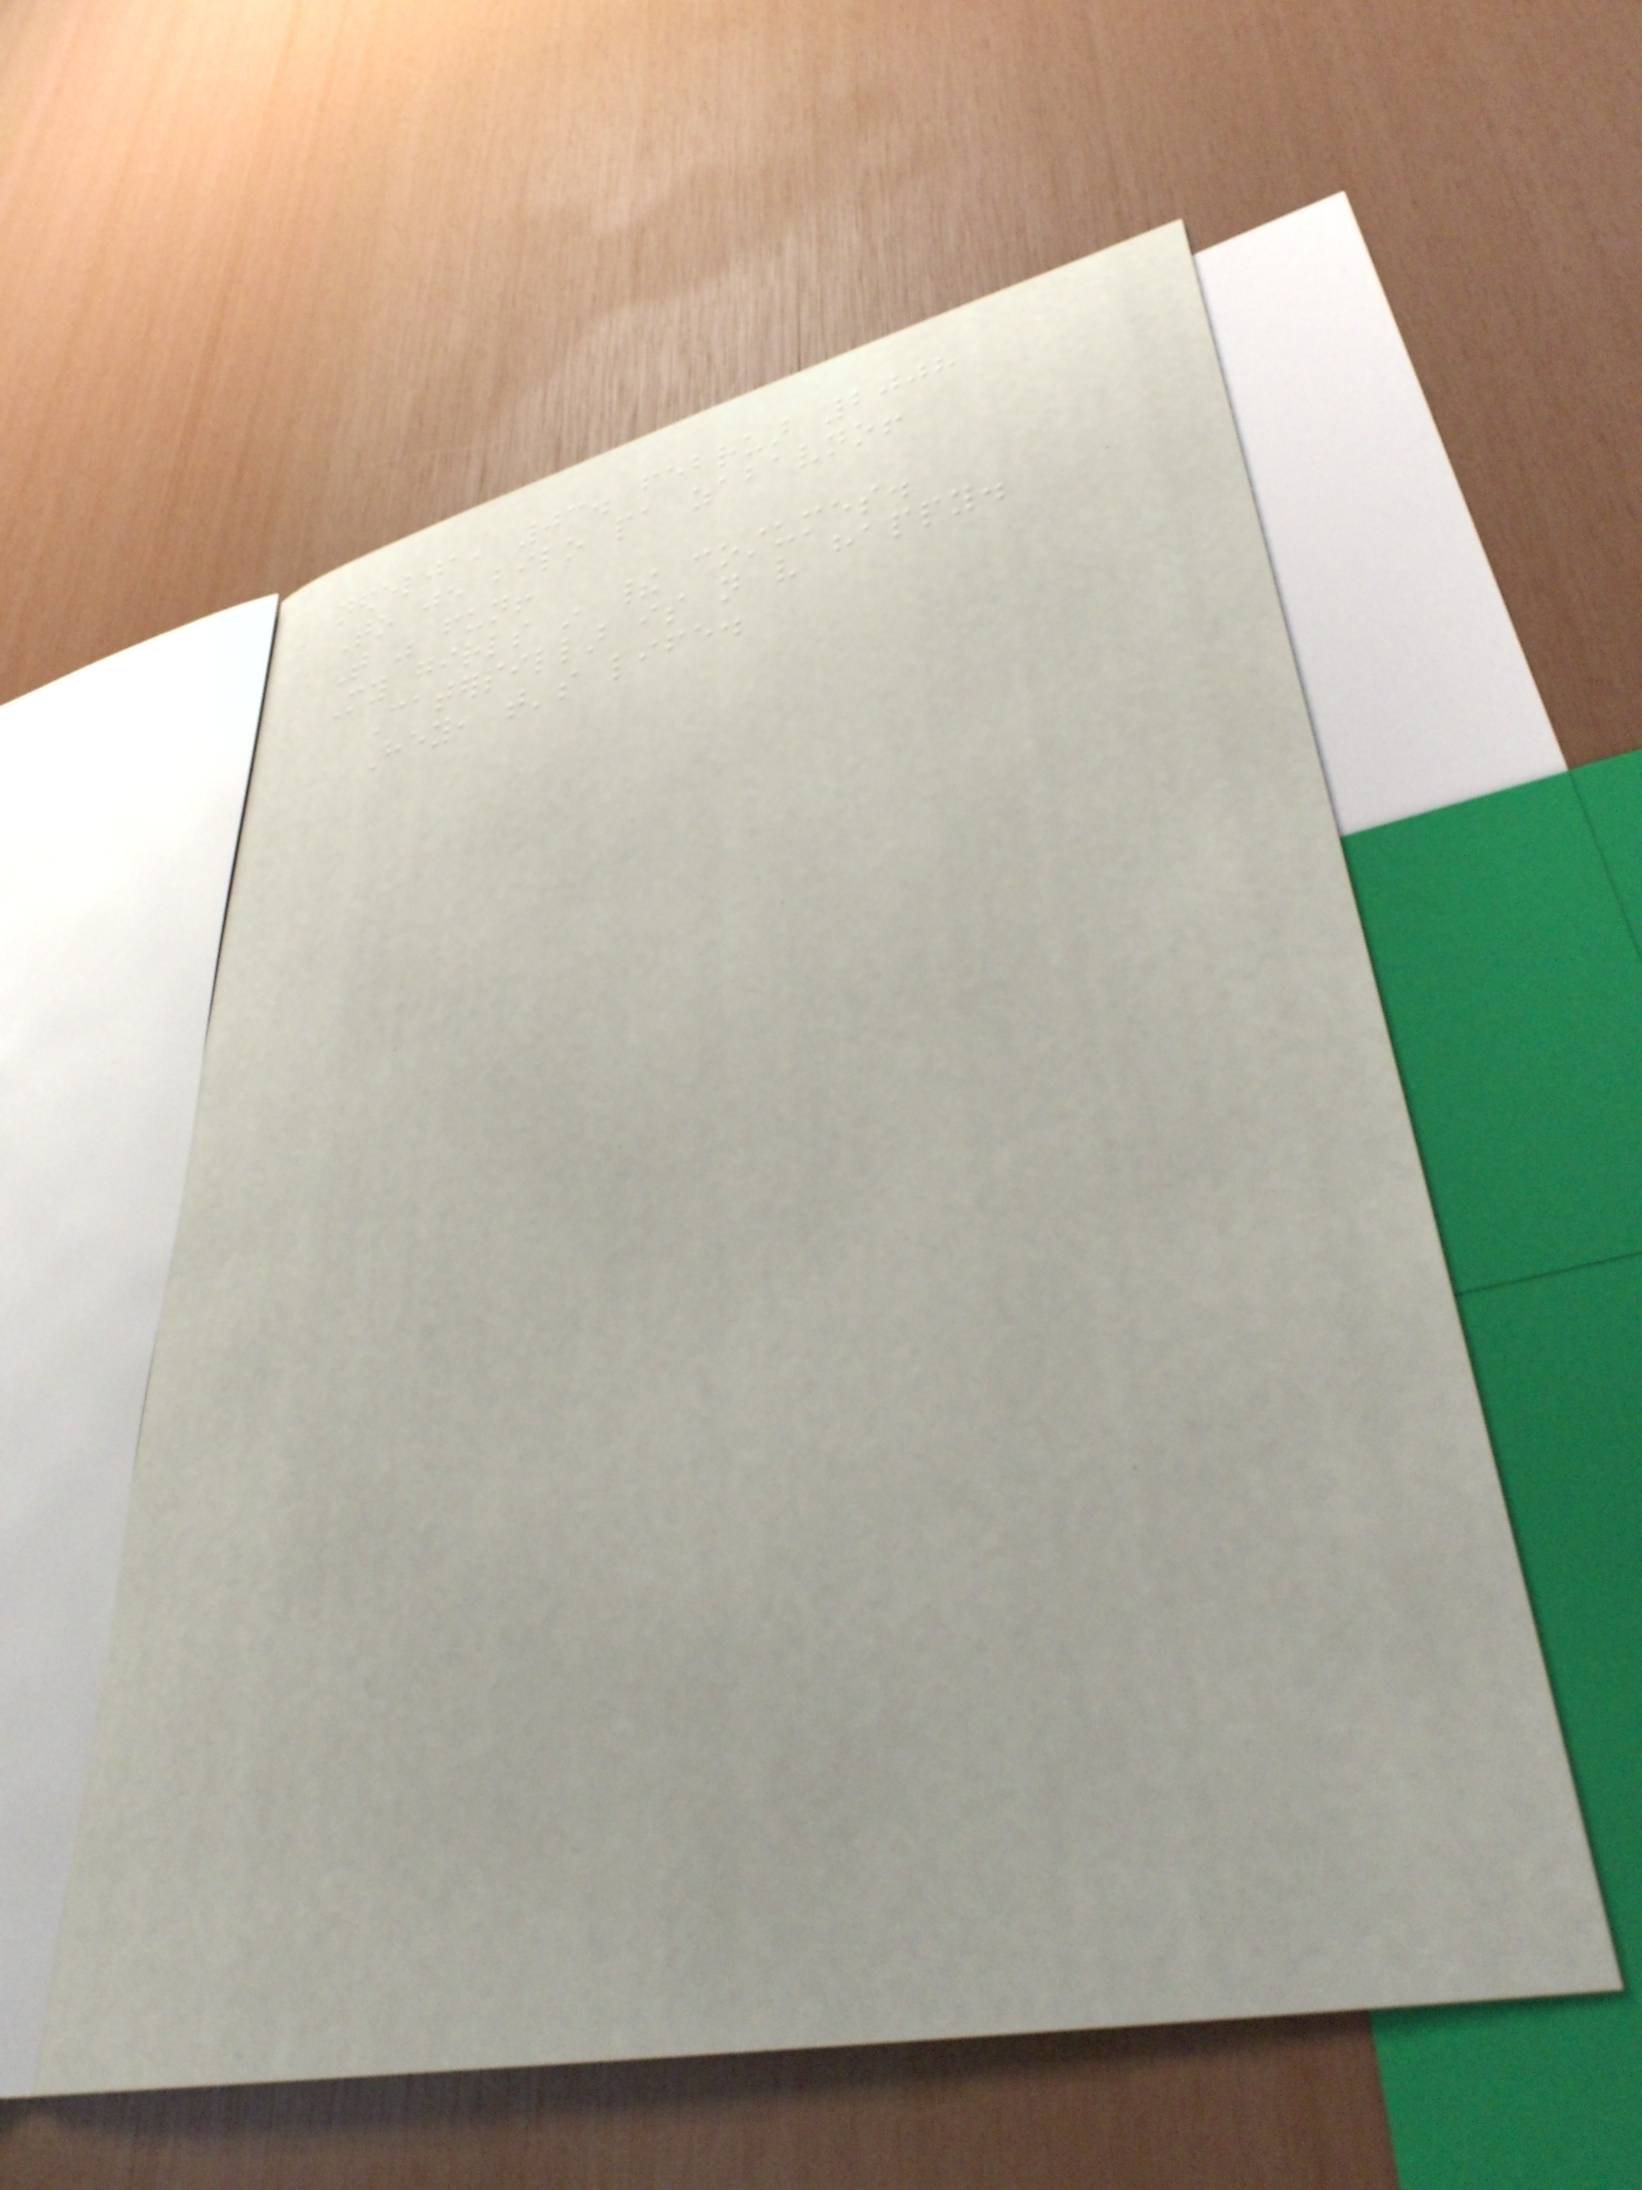nedelja, 03. februar 2008
To je bilo pa zabavno!
That was fun!
My girls in their costumes.
Caterpillar is not very happy.
Hey, that's life.
